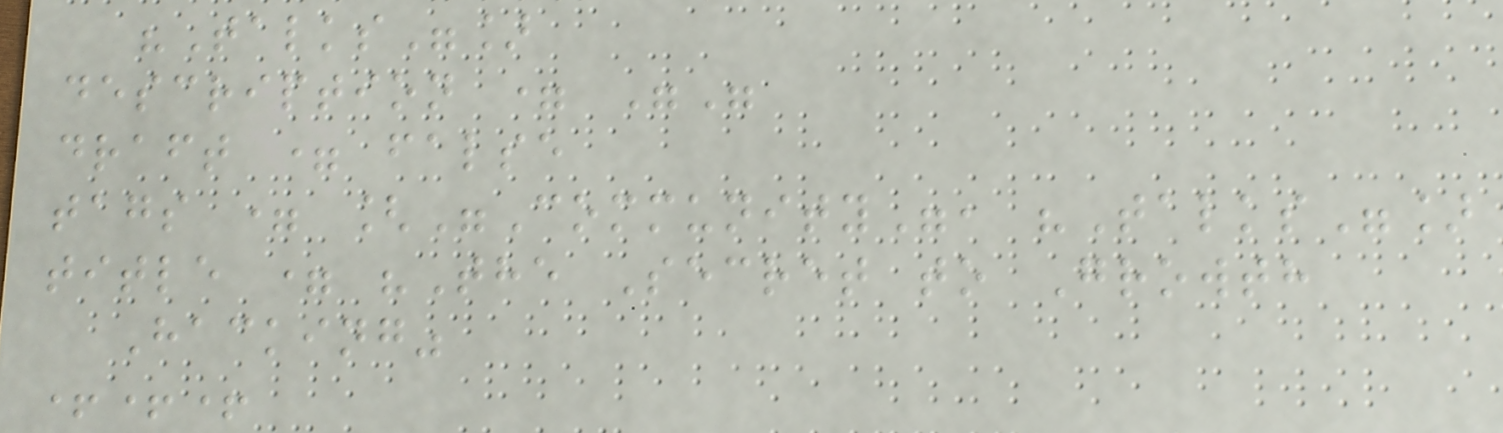"Talks"]
description = ""
draft = false
tags = ["Community", "Talks"]
title = "The Secret to Growth
Hacking"
+++
